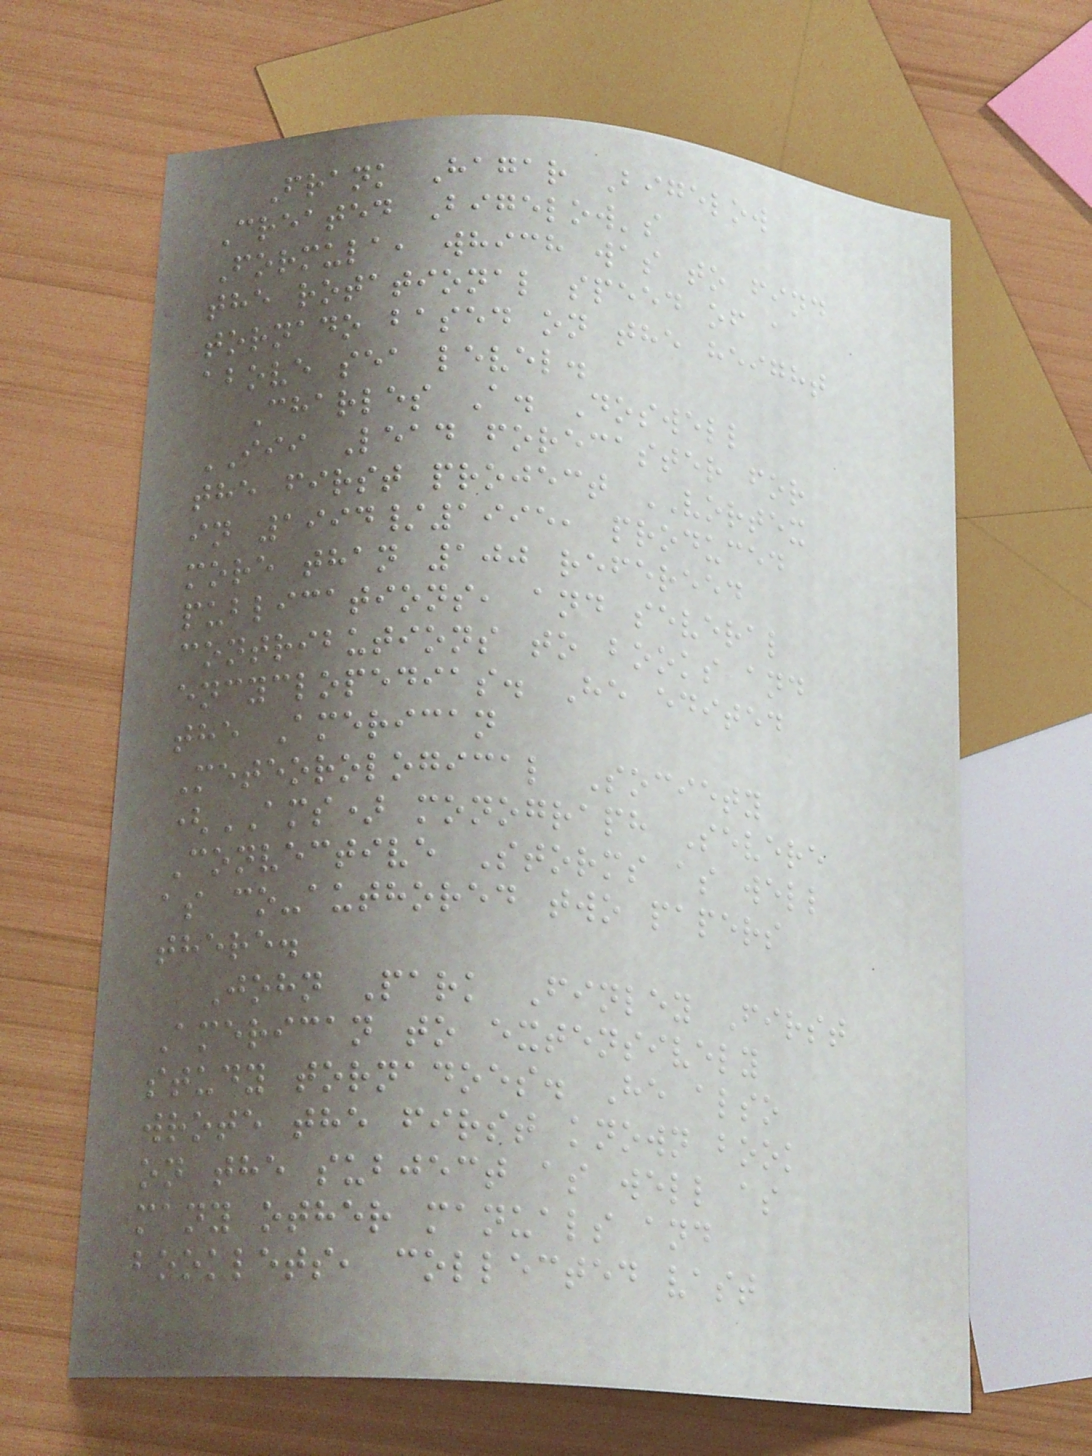Frank Hagar Bigelow
Created Bigelow's
Formula, which was to find
the rotational speed of a
tornado based on the height
above sea level.
Charles A. Doswell
III Lead forecaster for
the first project VORTEX
in 1994/1995, produced
more than 100 refereed
publications, and several
contributions to books and
encyclopedias. He edited
the American
Meteorological Society
(AMS) monograph Severe
Convective Storms as well
as co-authored two papers
there.
John Park Finley First
American to extensively
study tornadoes. He also
wrote the first known book
on the subject as well as
many other manuals and
booklets, collected vast
